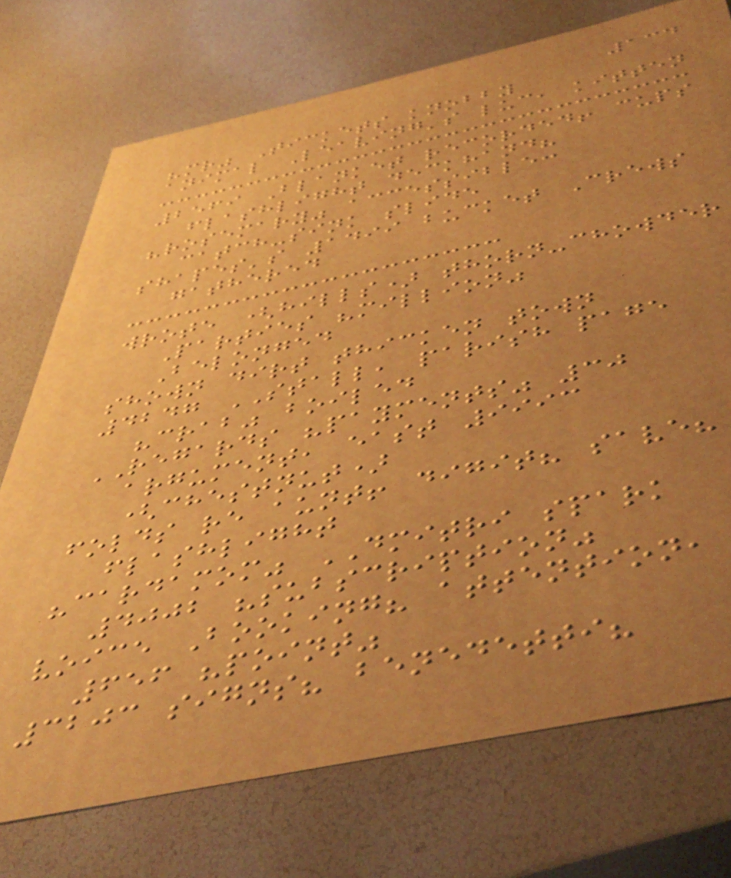134
"mr" Tickets knobby
animal Leaving's luc, kitten
2569 Blanket recorded! cups
flashlight deckhand?
"rosemary" accessible:
catch-sink slide
shapes's 1499 bucket Crews
gathered
wrote (hills) thorn-chowder
Parties "million"
Belonged
shown dirt thicken town
4247 STALL, parish page
"crab" boiled
REGARDS "payments" 30
argument, east 9993
(chestnut)
folds re aunt! digit? save?
flashlight
"cardamom" DMITRI spark
4002 "subscription"
voice Booking? attention,
656 "point"
3203 signs? benedetti?
